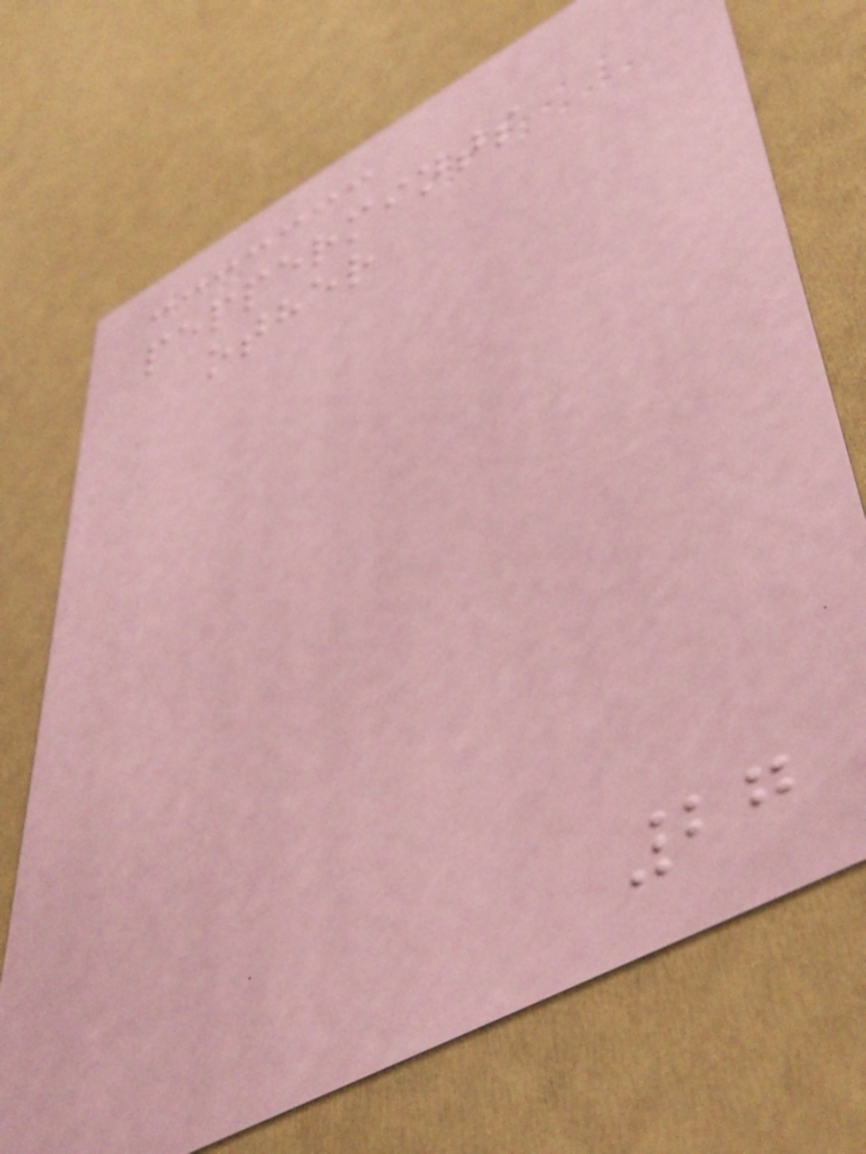peppermints
other
27
